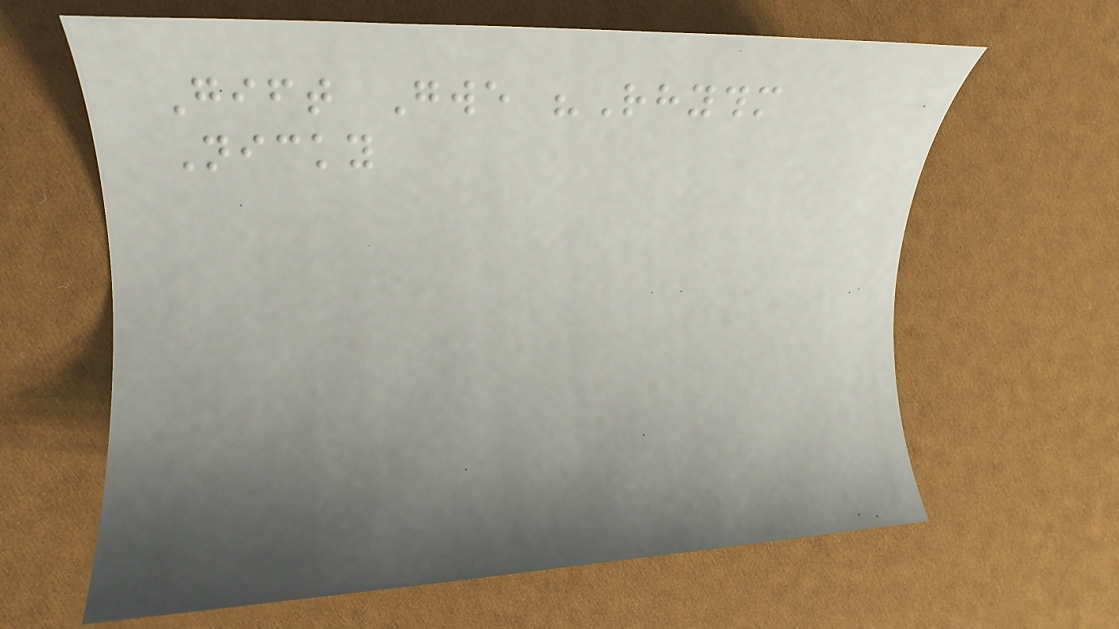Gift Gwe "Rhythm
Nicky
